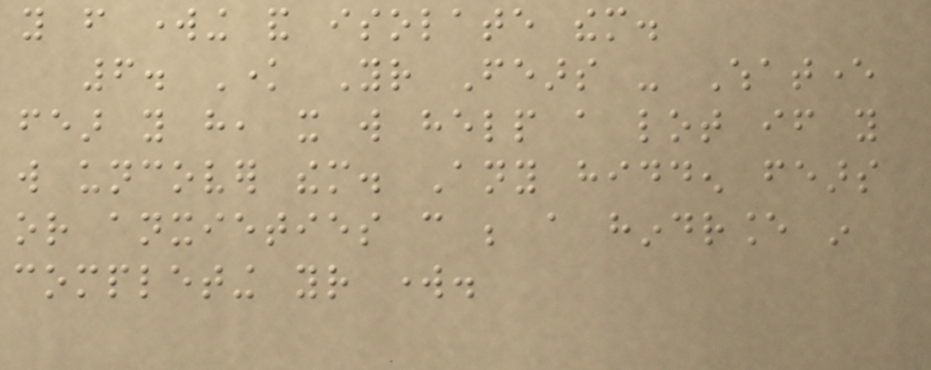you from working and isolate them.
6. Know Your Fears - Whatever
fear you have, it will help a lot if you
will uncover them. Any hidden fears
or anxieties can be a hindrance in
completing your work.
